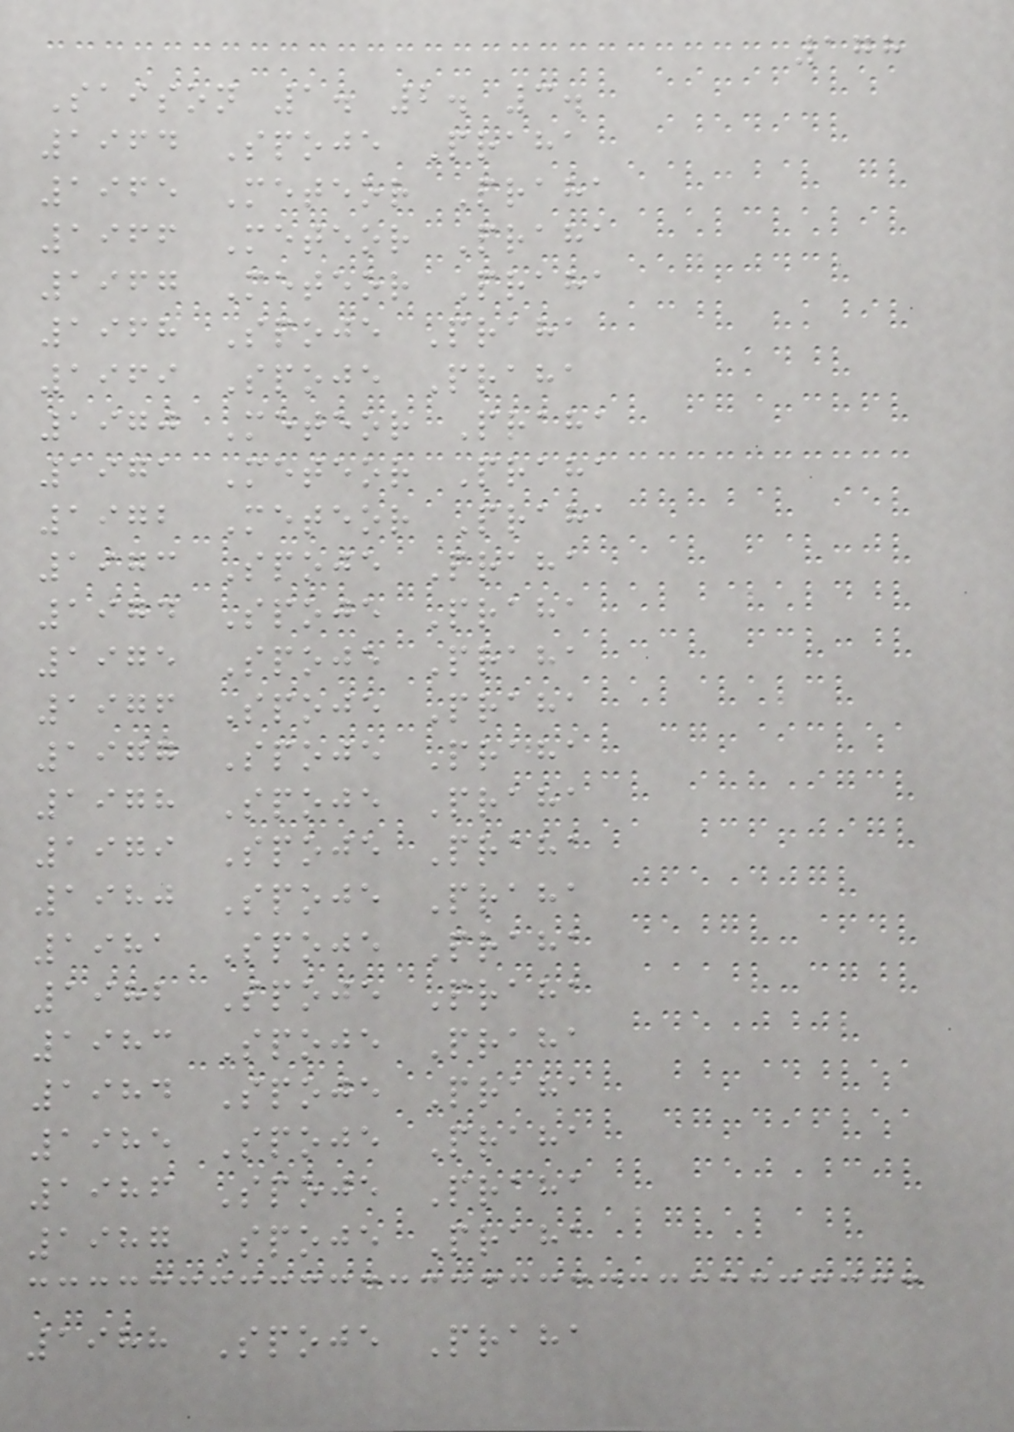178
Saison 1. 2. 3.
1964 Spoje Praha
1965 Meteor Praha
1966 Meteor Praha
1967 Meteor Praha
1968 Spoje Praha
1969 Spoje Praha
1970 Meteor Praha
1971 Meteor Praha
1972 Meteor Praha
1973 Spoje Praha
1974 Spoje Praha
1975 Spoje Praha
1976 Spoje Praha
1977 Spoje Praha
1978 Spoje Praha
1979 Spoje Praha
1980 Spoje Praha
1981 Spoje Praha
1982 Spoje Praha
1983 Spoje Praha
1984 Spoje Praha
1985 Spoje Praha
1986 Spoje Praha
1987 Spoje Praha
1988 Spoje Praha
